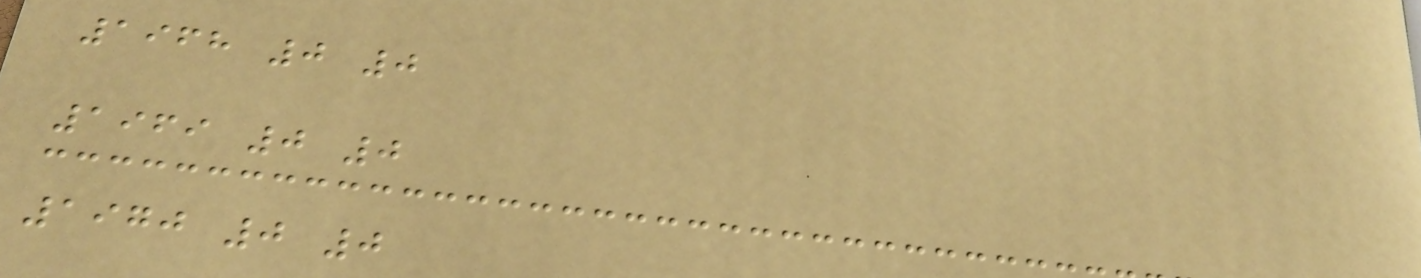1968 0 0
1969 0 0
1970 0 0
